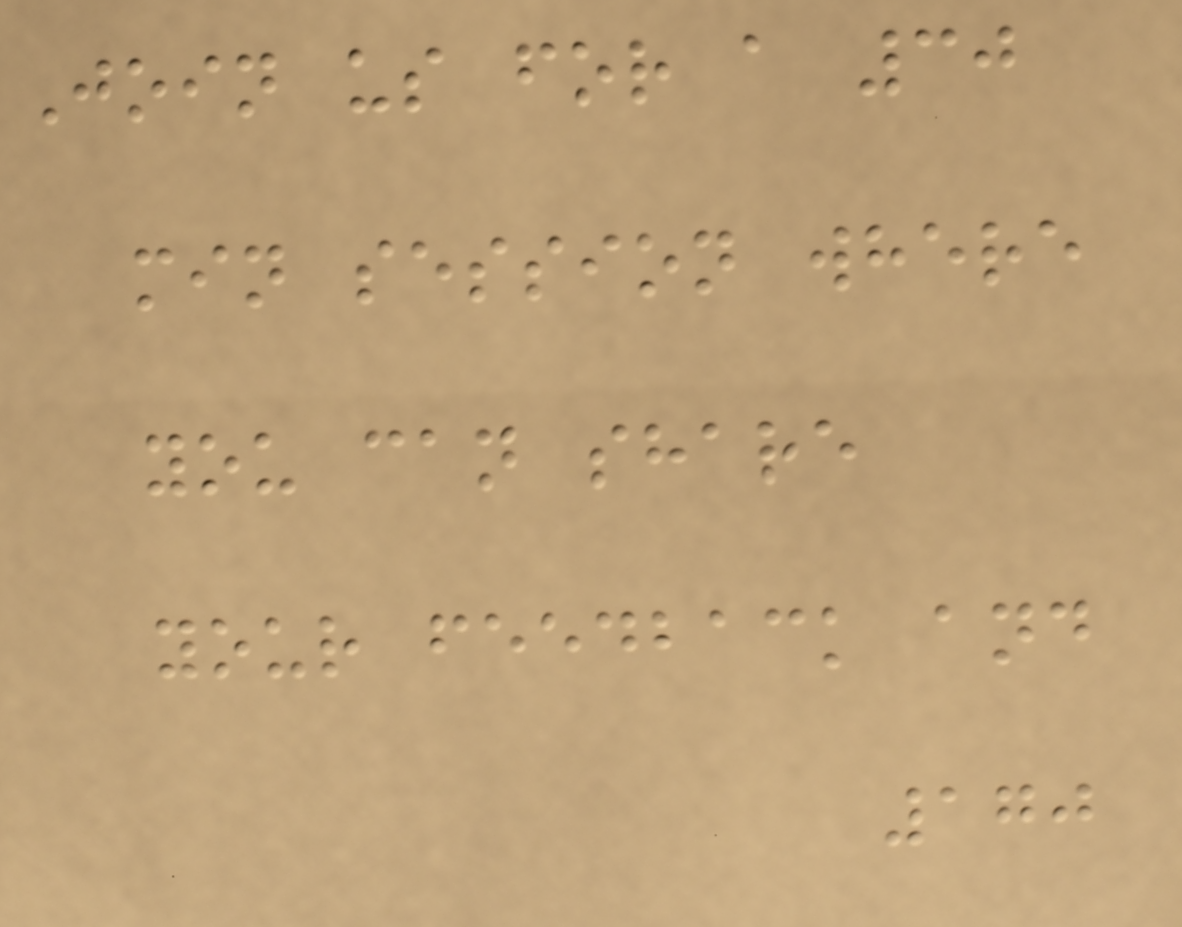Join us for a 30
min session where
you can share
your feedback and
170
